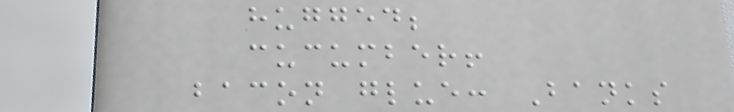hugged;
cucumber!
bacon glue: Banks
